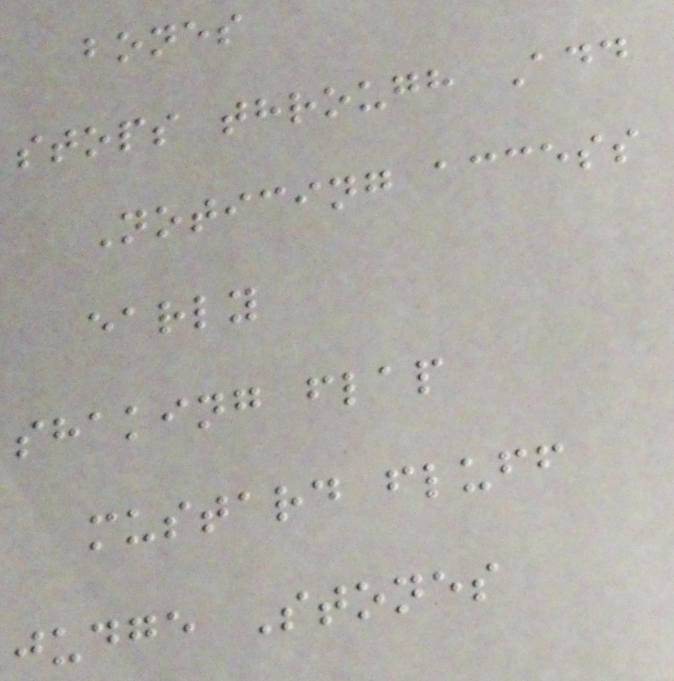bones
stops through Add
Noticing access
early
shaking flap
mustard fluff
judge Stones
